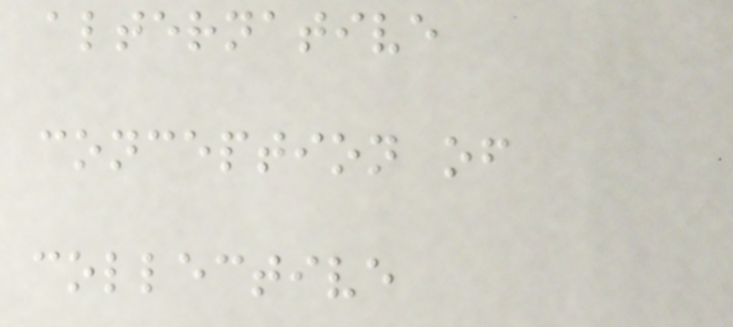alternative
conception of
collective
